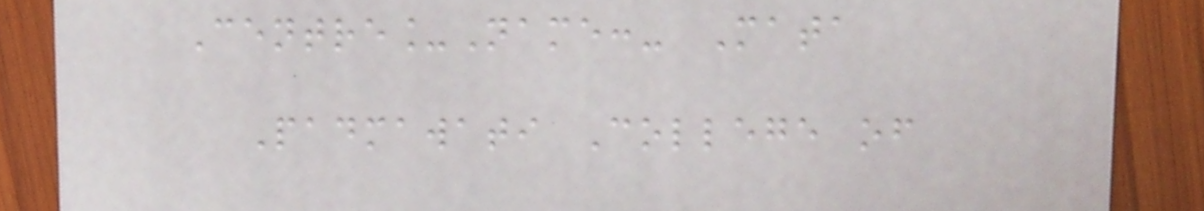Centre_Name:- Mata
Padmawati College of
